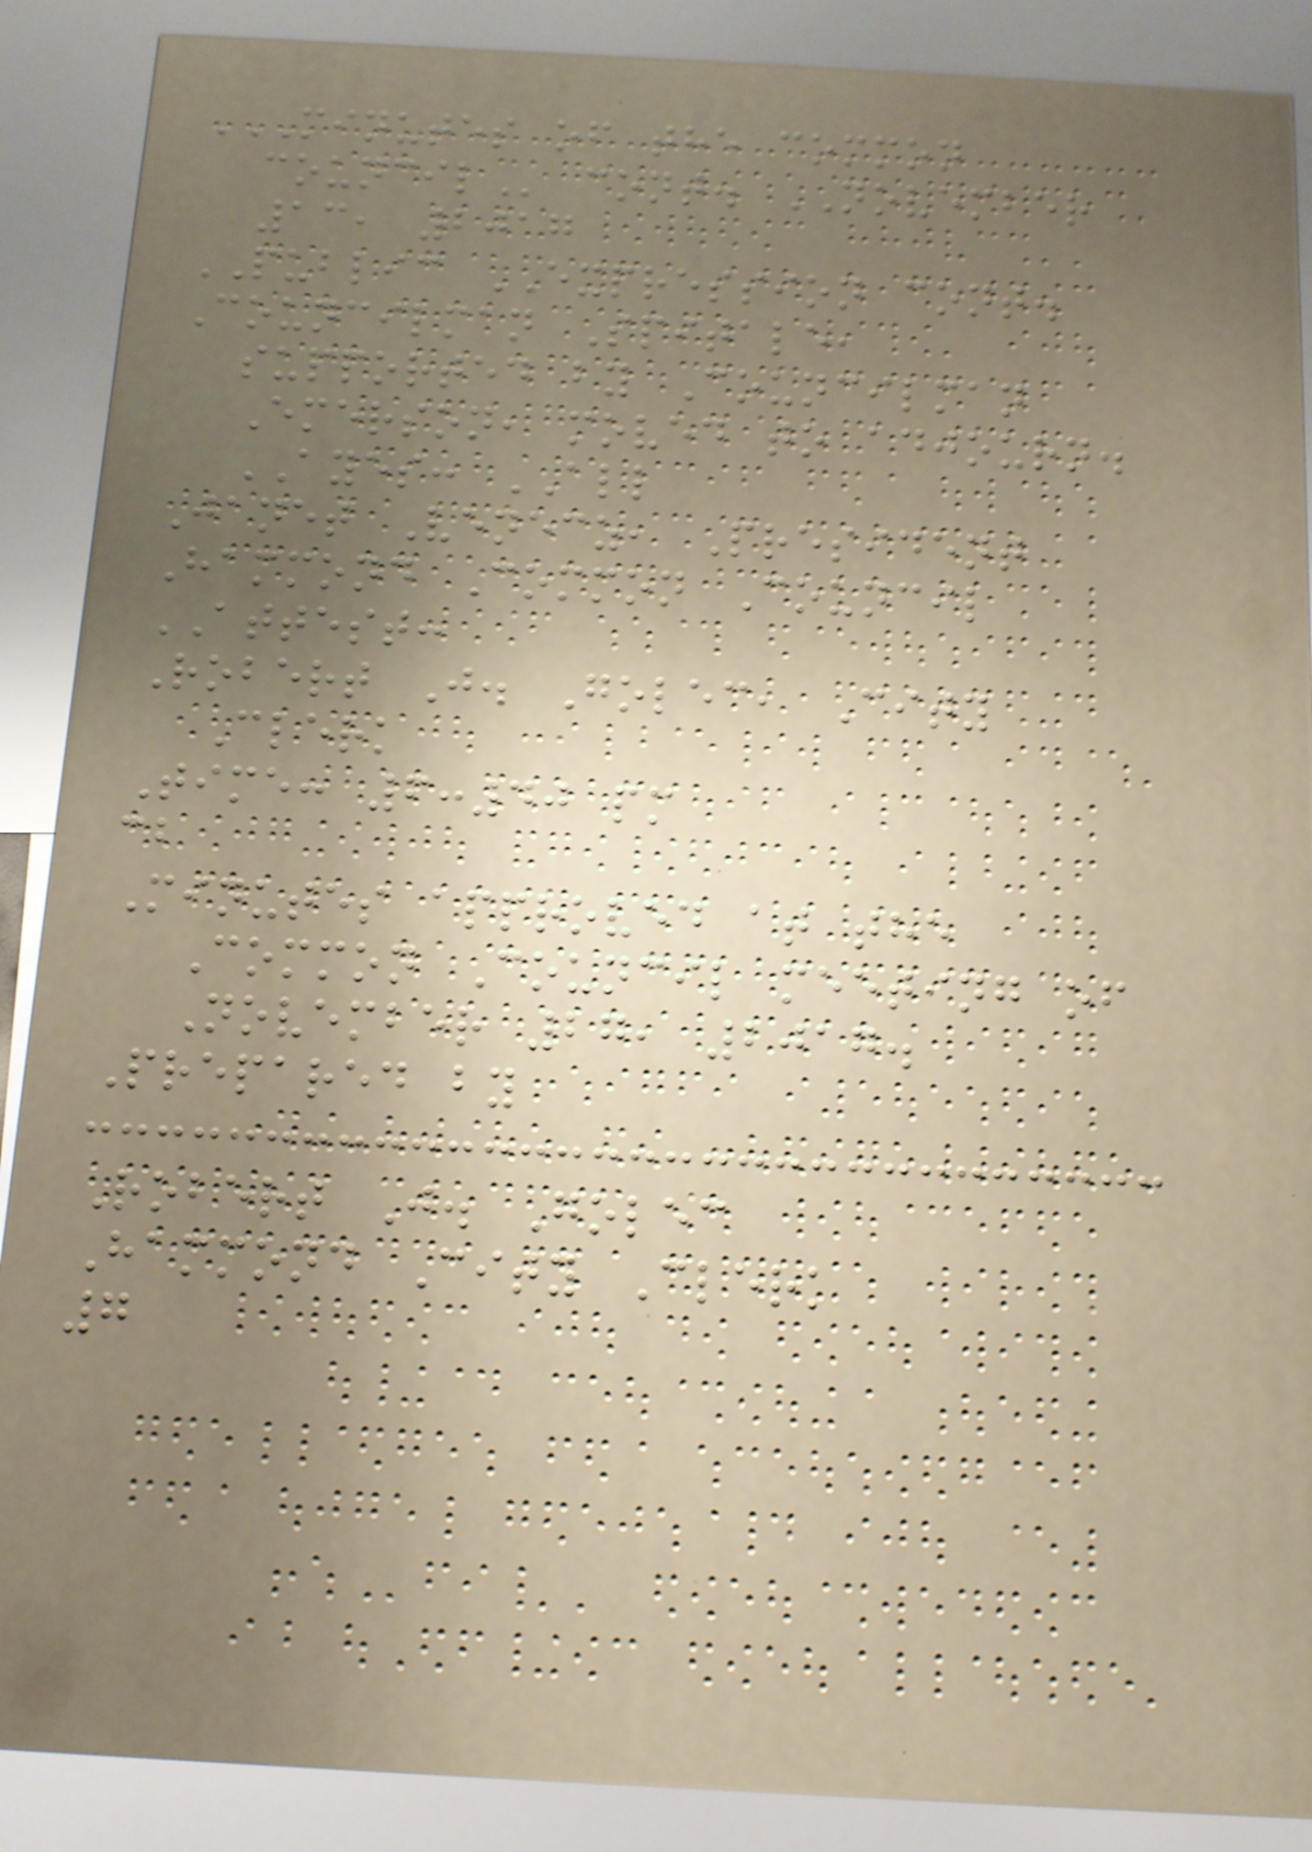MINUTES OF THE COMMON
COUNCIL cont. NOVEMBER
13, 2017
PUBLIC EXPRESSION cont.
Councilman Spitale,
supported by Councilman
Emerson, moved to adjourn.
AYES: ALL
Janet Venecz, President
Hammond Common Council
ATTEST:
Robert J. Golec, City
Clerk
Time: 6:40 pm
cb
Minutes approved at the
Common Council meeting of
November 27, 2017.
Prepared by
Robert J. Golec
Hammond City Clerk
7
